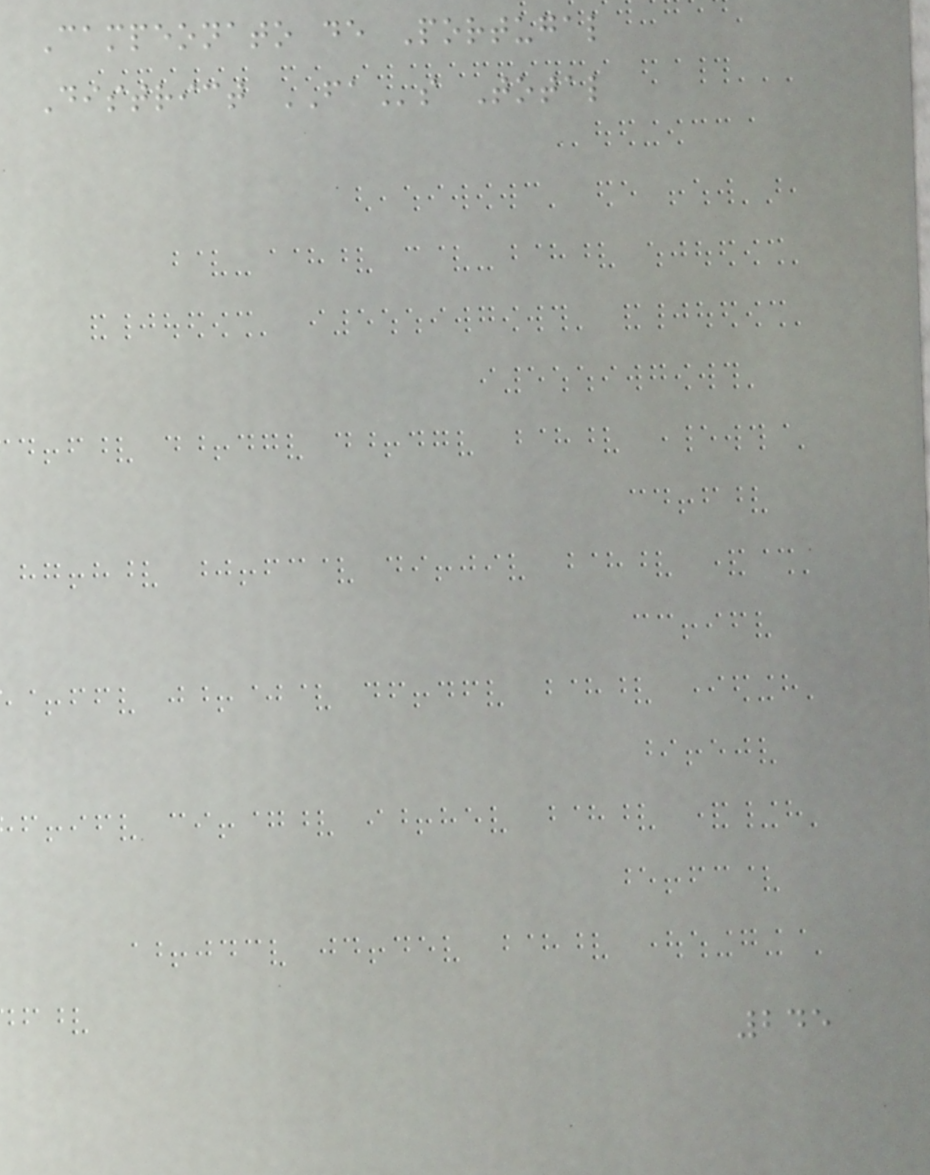Campeonato de Portugal
District FAs Total
245
